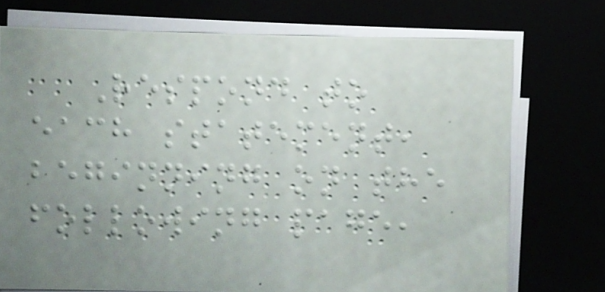Respond to
each statement,
beginning on the
following page,
